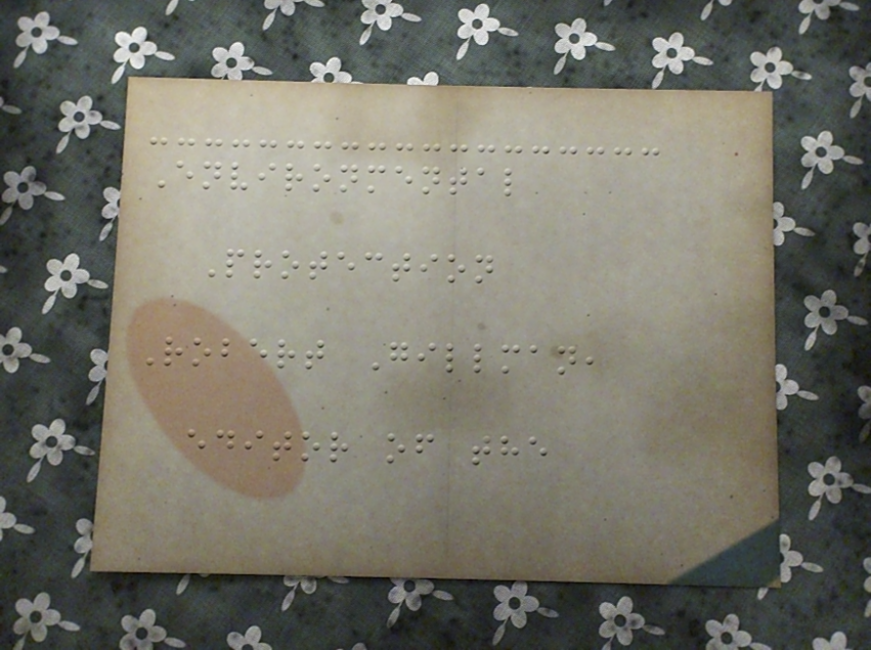Environmental
Protection
Robert Gillman,
editor of the
